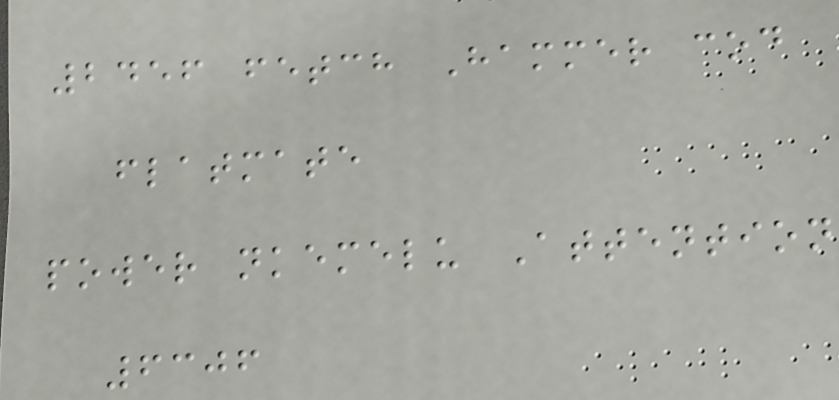2456 fetch Hammer cod
flatmate
power nkemelu Attention
6306
